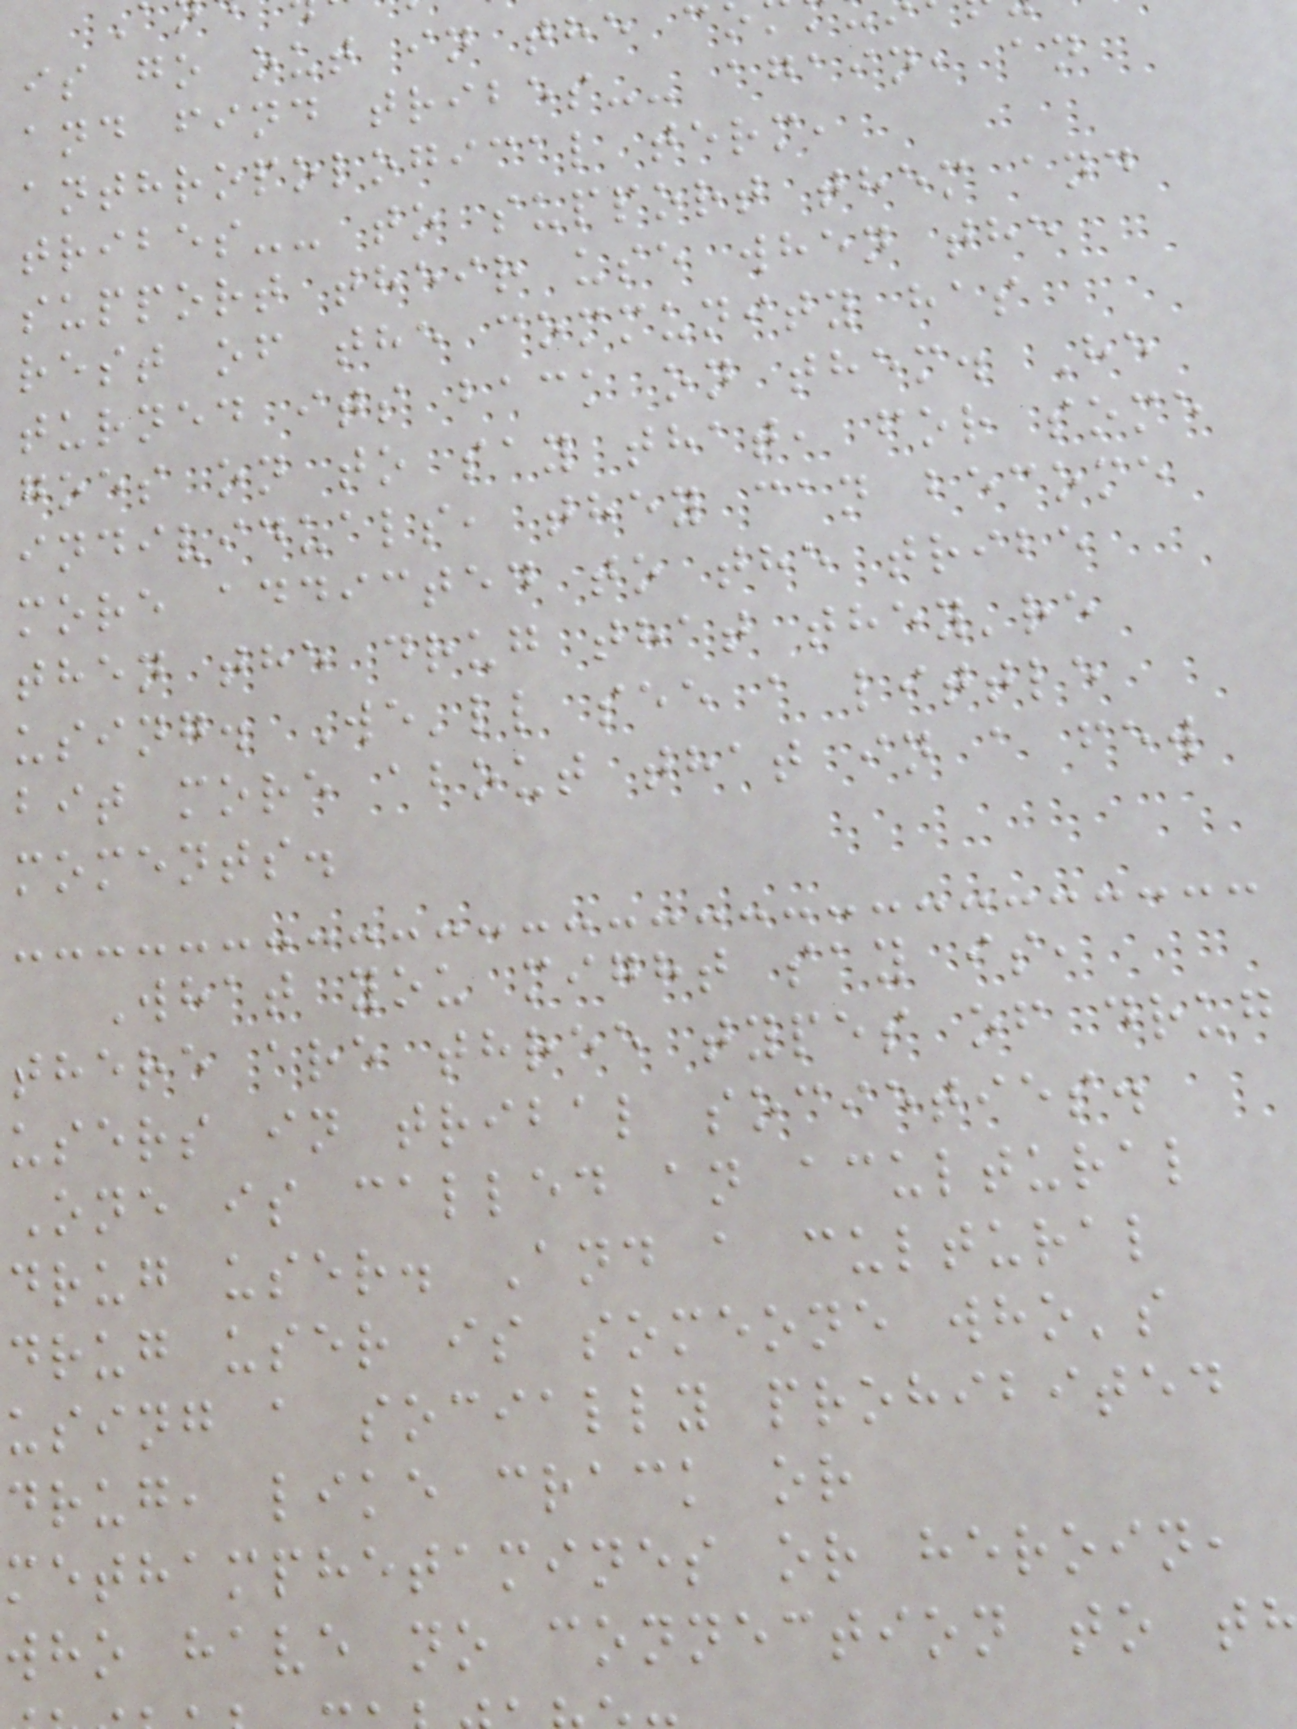is go out in the c
and find tribes-- again, an
anthropological term,
tribes-- to support them and
support their use when the
rest of the community has
turned its back on them. He
goes on to say that, for some
individuals, they can become
more addicted to the tribe
then the drug that they're
using. We'll see a little
bit more about that in a few
moments.
What you might say is,
there are three types of drug
users in tribal societies.
One is called an acultural
drug user. And a cultural
drug user is someone who's
using a socially prohibited
drug, like crack or
methamphetamines or heroin,
who have no connection to t
